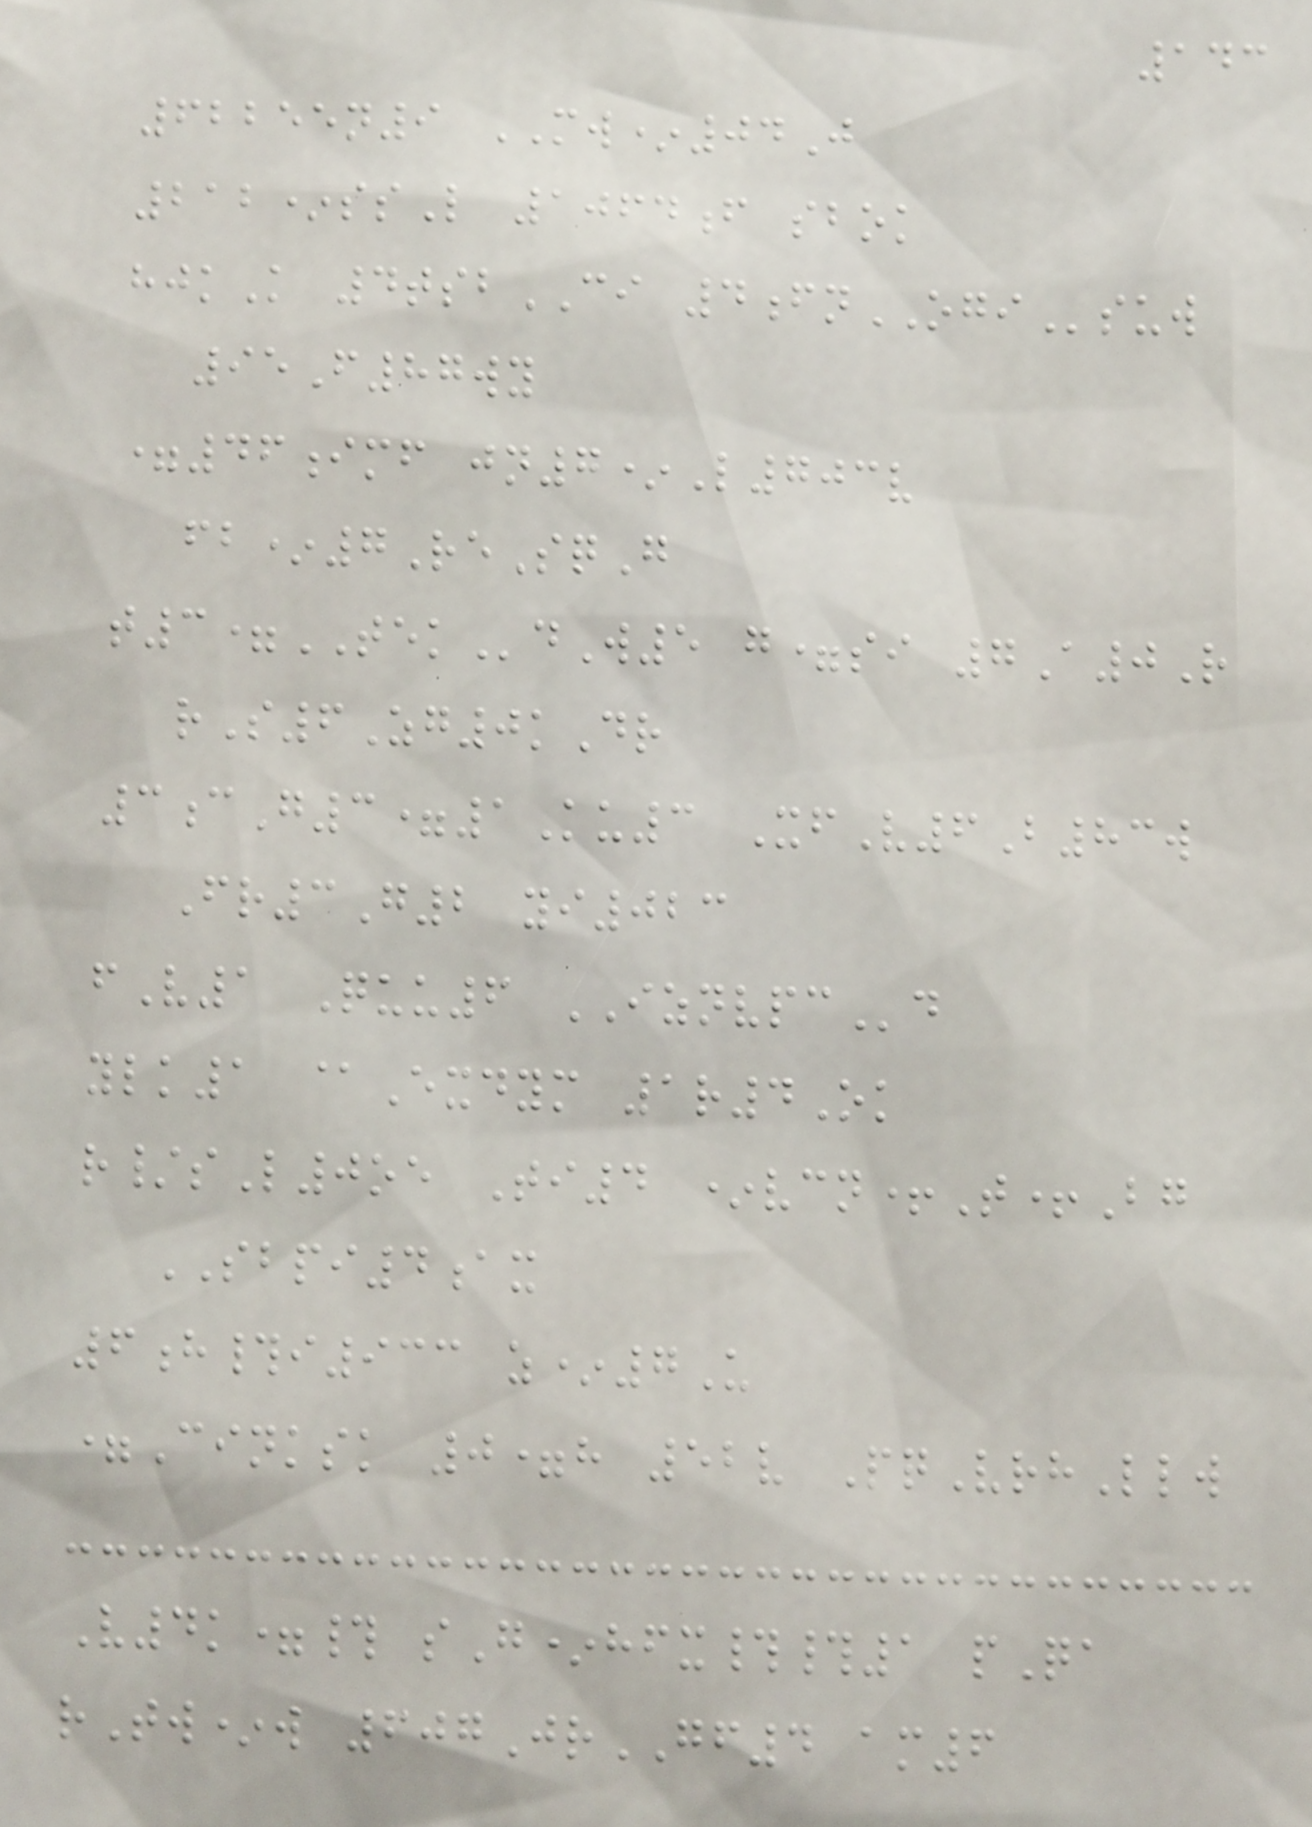143
62255n9 MW*04J
212*ssL 1064f sbok
hjkK 4tsbCI 4fnOGIsuw
95F87wy
=46imf jn7*L703v
fb*7ReSqG
t3=TEKdW5 g=si 7A0R
rS6Zg0kDr
3cG3=1Ku3 XfV6B83w
Fr3G2 yi023
fV1 Quu6 IZNVPCd
ylk1 @Exdym 1r4Ok
r/sL0oe Ti4 *vcn+T+Bg
SBPI4ax
6h#i933 z*7U
=Cinksk 0=h 52v PqVrhLlw
V4k=# sG*hfx##1 pQa
rTw*w 607JrGF4 am6
